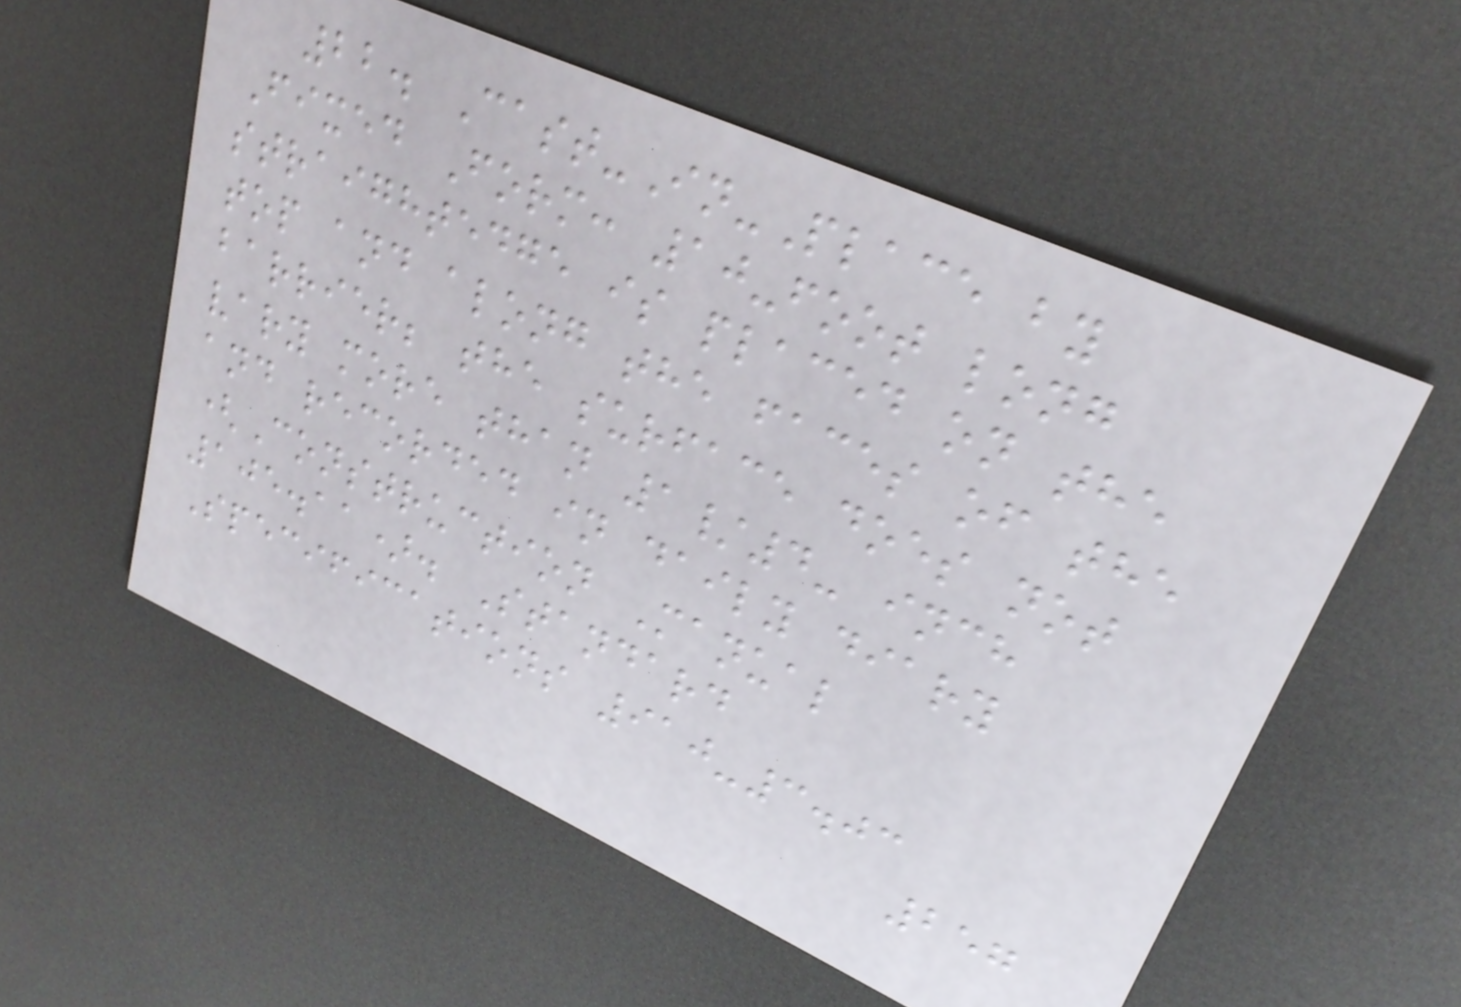22. Cast-In-Place by
Fixed Form: 10-foot long
straightedge is placed on the
top and along the faces of the
barrier; the surface does not
vary more than 1/4- inch
and recorded in daily diary
(Construction Manual
105.11). Standard
Specifications 910-3.03
257
